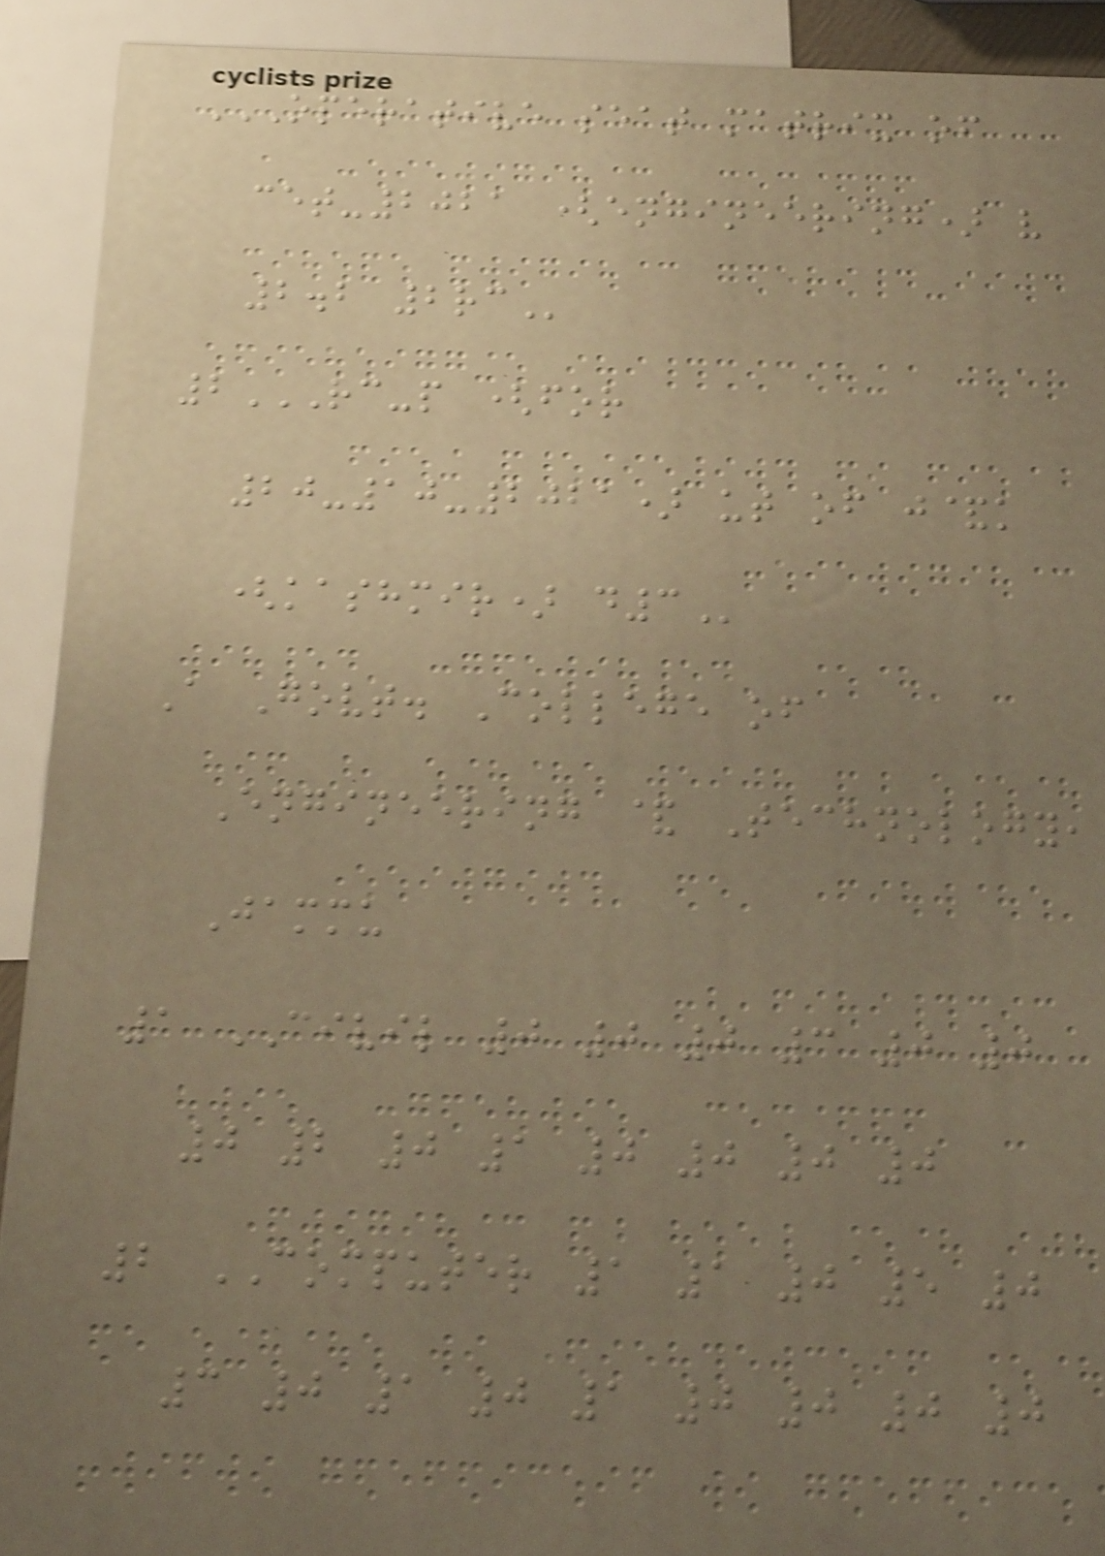OPERATIVE SEAT MATRIX OF
CET-2021 (ENGINEERING) V
2.2 2RC
2RC-P (FOR
20-10-2021) UT OF J&K
(KASHMIR) D3
A Govt. College of
Engineering & Technology,
Jammu
1 CIVIL 0 0 0 3 0 0
0 2 0 1 0 0 0 0
2 COMPUTER 1 1 0 5 0
3 0 1 0 1 0 0 0 0
